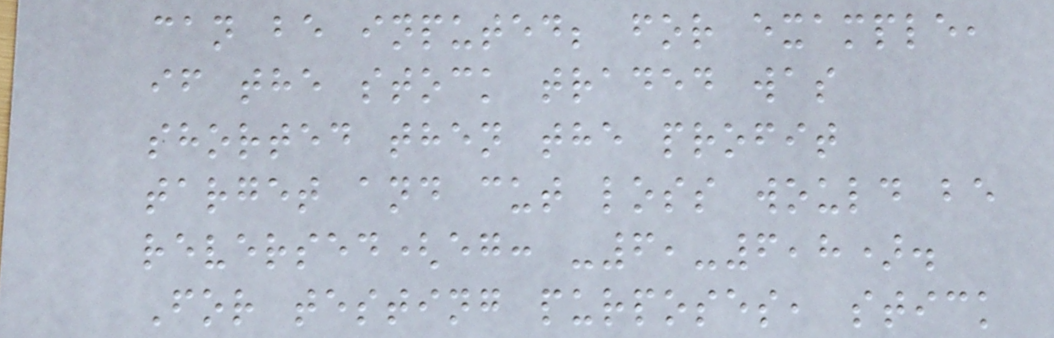can be inputed; for example,
if the stock traded was
shorted then the profit
target and cut loss would be
reversed(eg: -6,-6,8).
For testing purposes, stick
